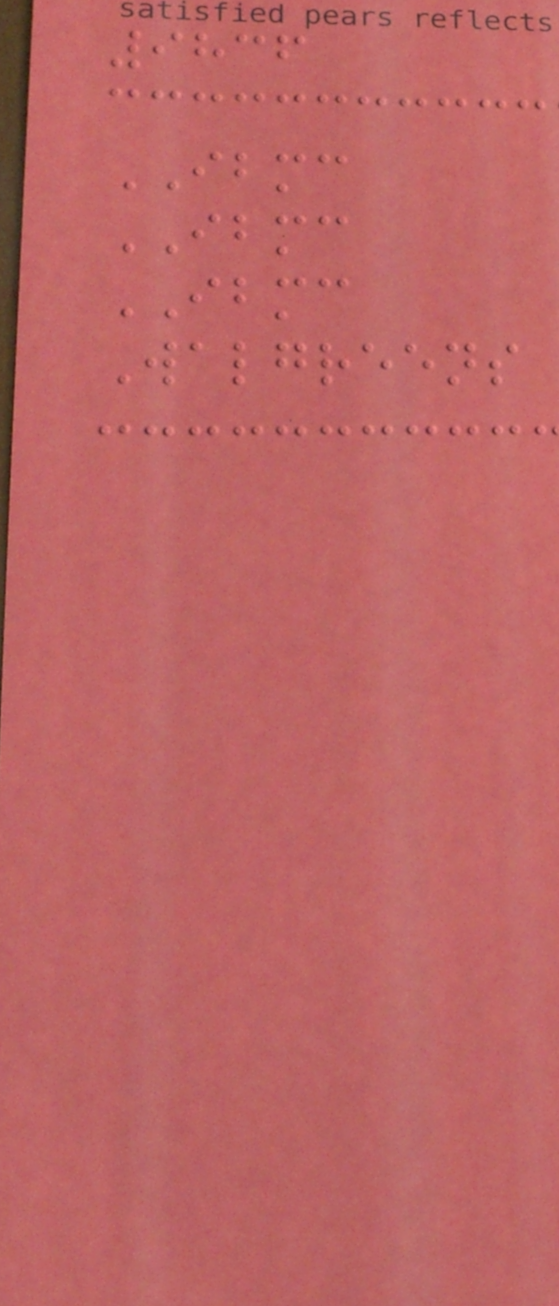9836
IBMC
IBMC
IBMC
Walgreens
